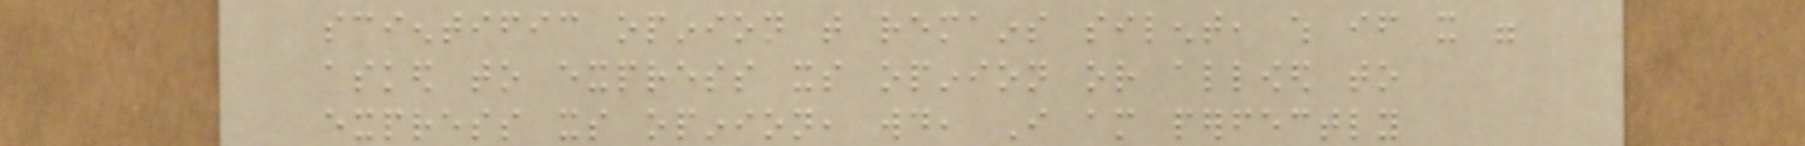scientific opinion that remains silent, which if it were
asked to express its opinion or allowed to
express its opinion, would, I am perfectly
